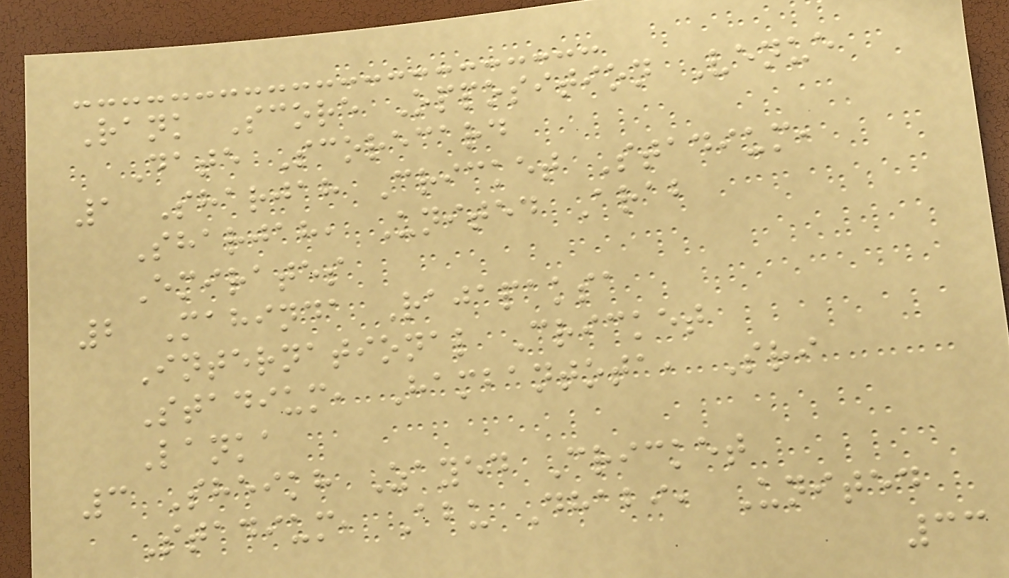Rank Score Opposition Venue
Date Scorecard
1 Sharjah Cricket Stadium,
Sharjah, United Arab
Emirates
2 Mahinda Rajapaksa
International Cricket
Stadium, Hambantota, Sri
Lanka
3 Sheikh Zayed Cricket
Stadium, Abu Dhabi, United
33
